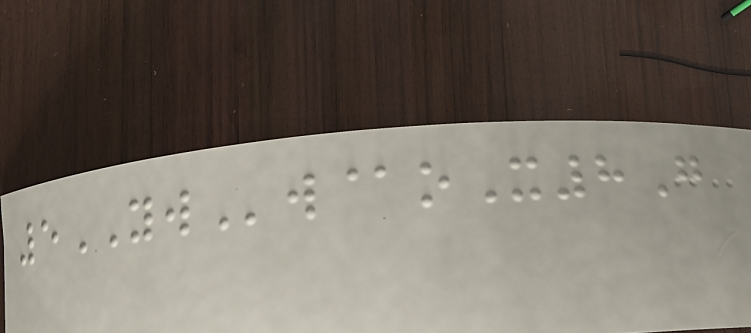5YWw@oX8G
